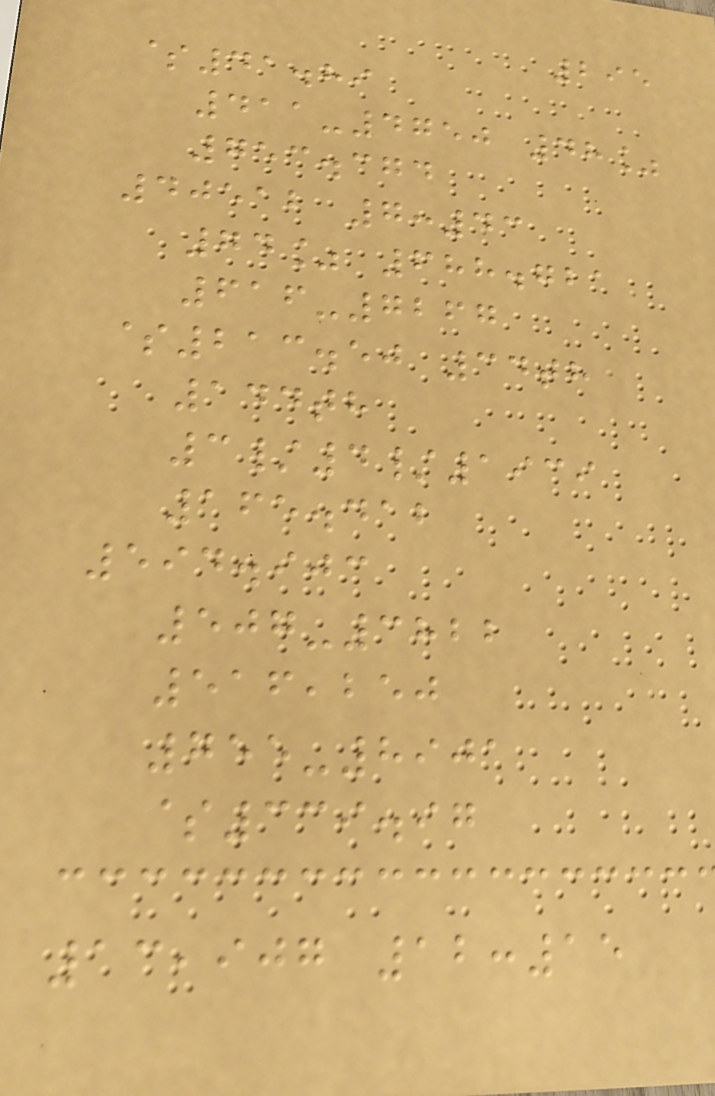295
$41.89
411-4750 48%
753.374
40512 7:43
74% 688.721
616-7267
$213.50 34th
144th
3/4/1939
165.412
594.903
507-3822
516,250
755-8901
$339.97
13,907 12:15
